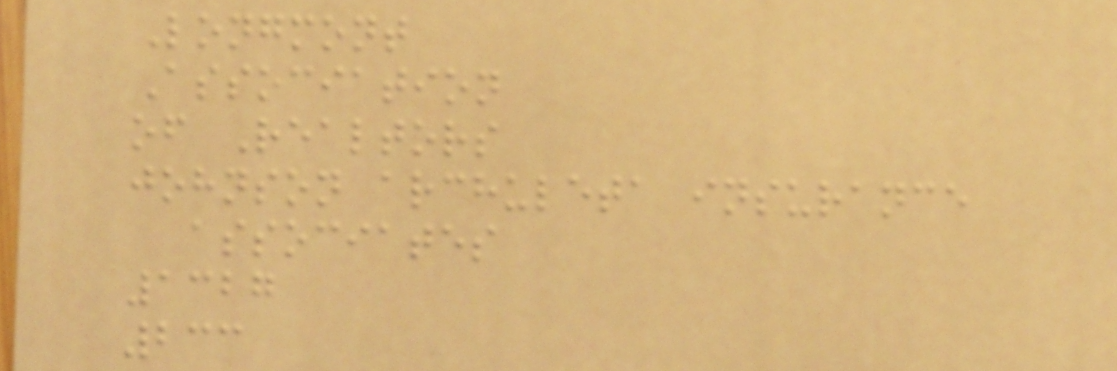Longmont
Association
of Realtors
johnson archuleta insurance
associates
1327
233
